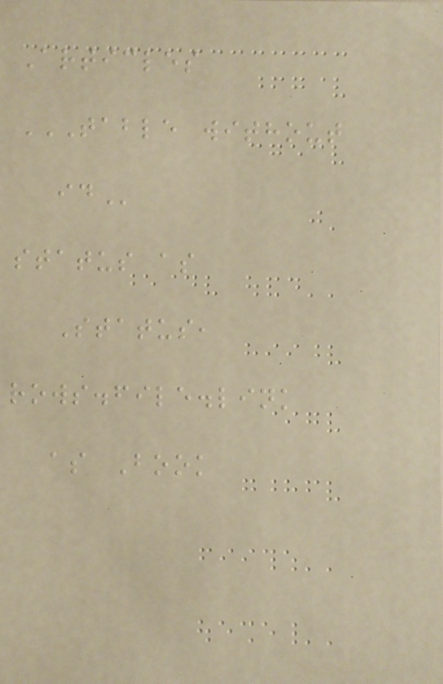Articles
TABLE WITHOUT
ID
status as
Status,
rows.file.link
as Book
